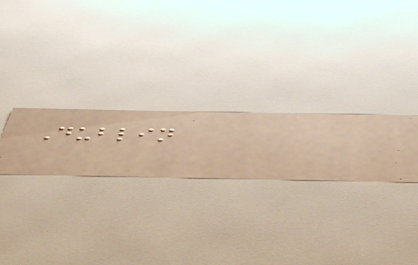Dublin
